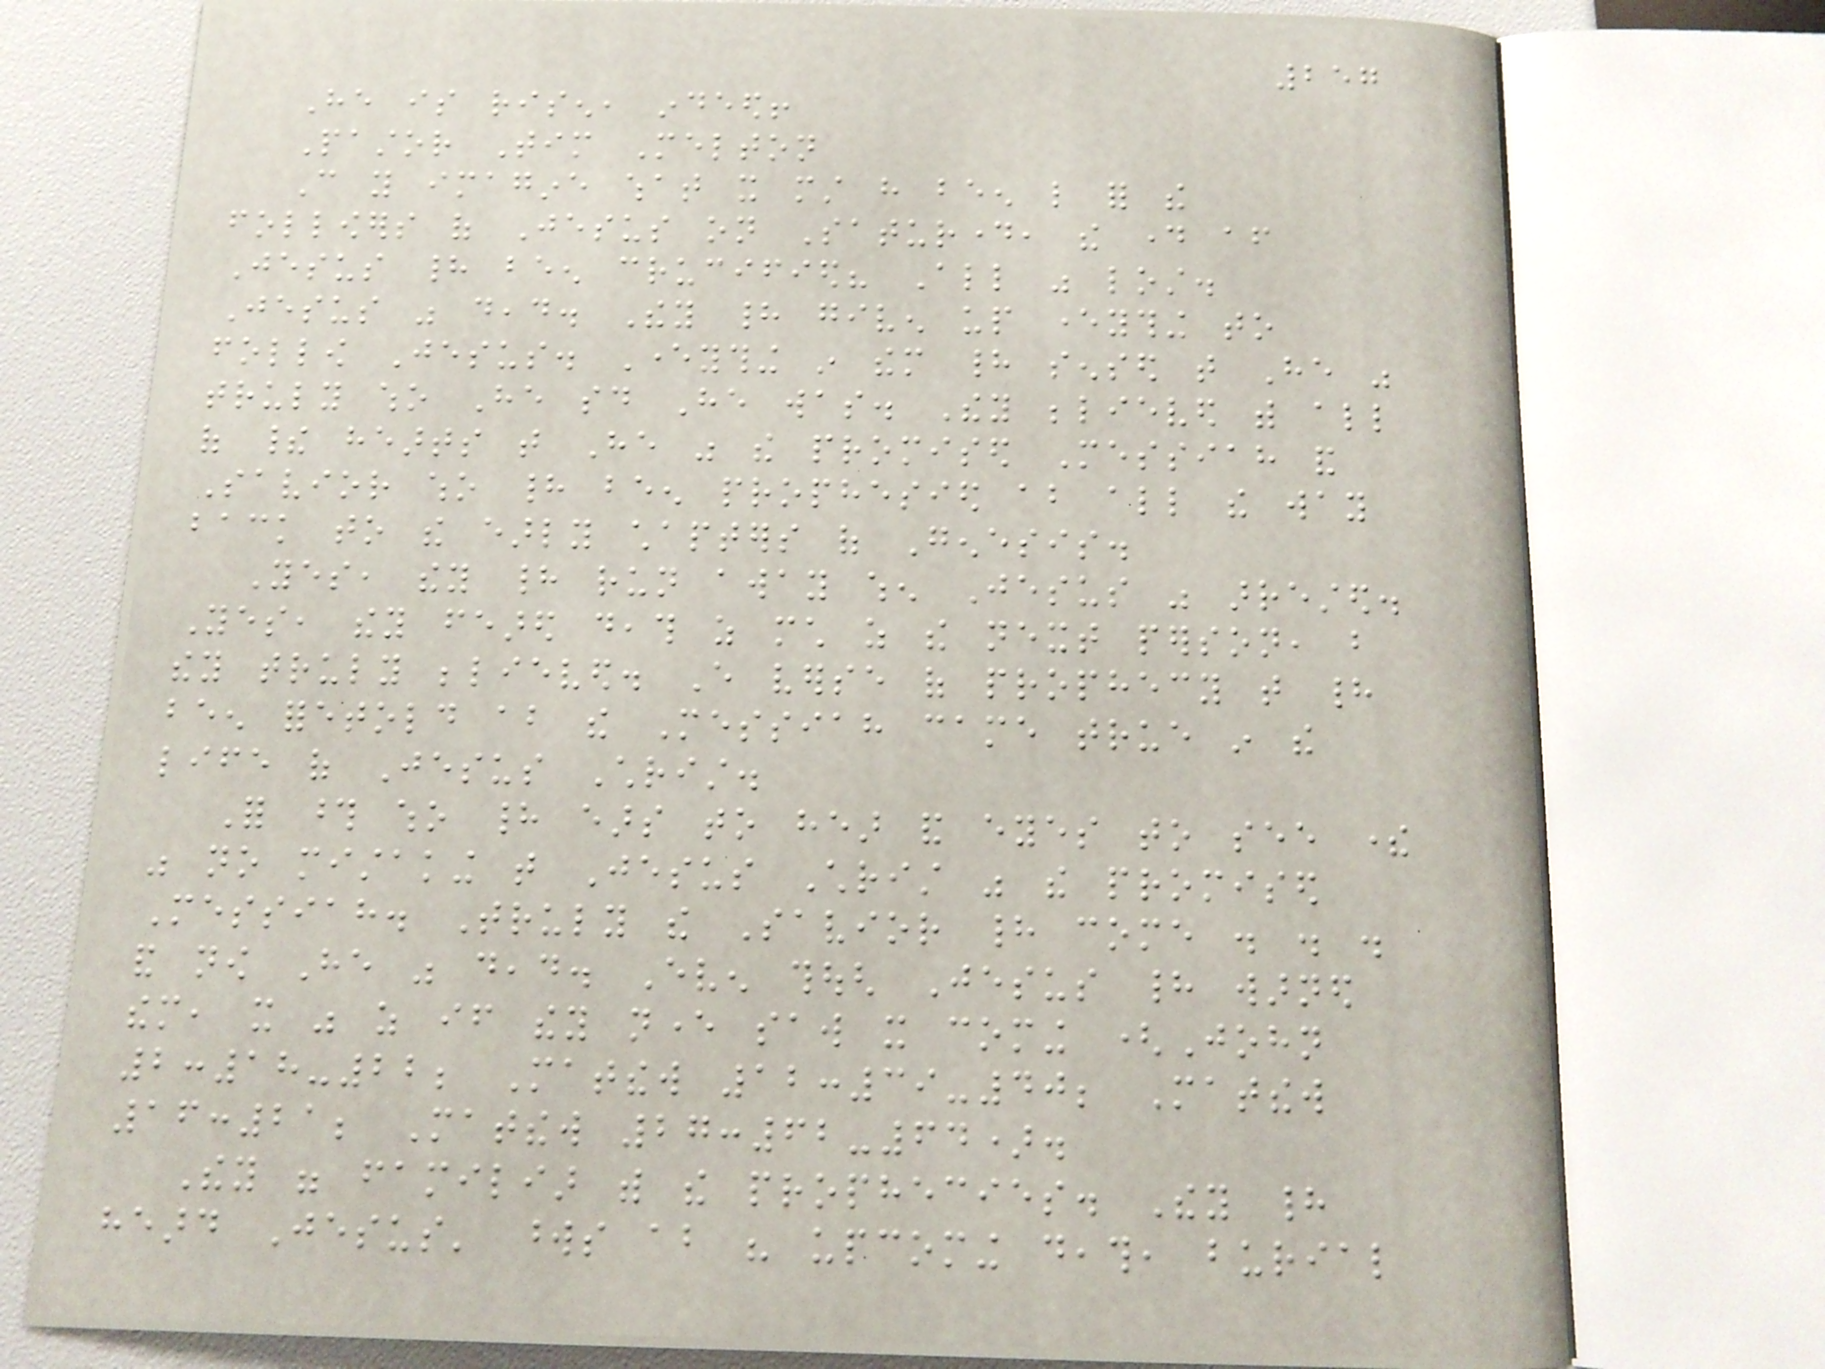257
He is risen, indeed!
Pastor Tim Melton
Can you imagine what it must have been like for the
followers of Jesus on Saturday, the day after
Jesus had been crucified? All was lost.
Jesus was dead. They had given up everything to
follow Jesus. Everything in them had sensed that He was
truly who He said He was. They believed with all
of their hearts that He was the promised Messiah and
Savior who had been prophesied about all the way
back to the early chapters of Genesis.
Yes, they had run away when Jesus was arrested.
Yes, they feared death as much as the next person, but
they truly believed. Every verse of prophecy that had
been foretold about the Messiah came true in the
life of Jesus Christ.
For those who had ears to hear and eyes to see there
was no mistaking that Jesus Christ was the promised
Messiah. Truly the Savior had come . . .
and now He was dead. Even though Jesus had warned
them, it was as if they never saw it coming (John
2:18-22; Matthew 12:39-40; Matthew
16:21; Matthew 27:62-64).
They were familiar with the prophecies. They had
heard Jesus' words about his upcoming death, burial
